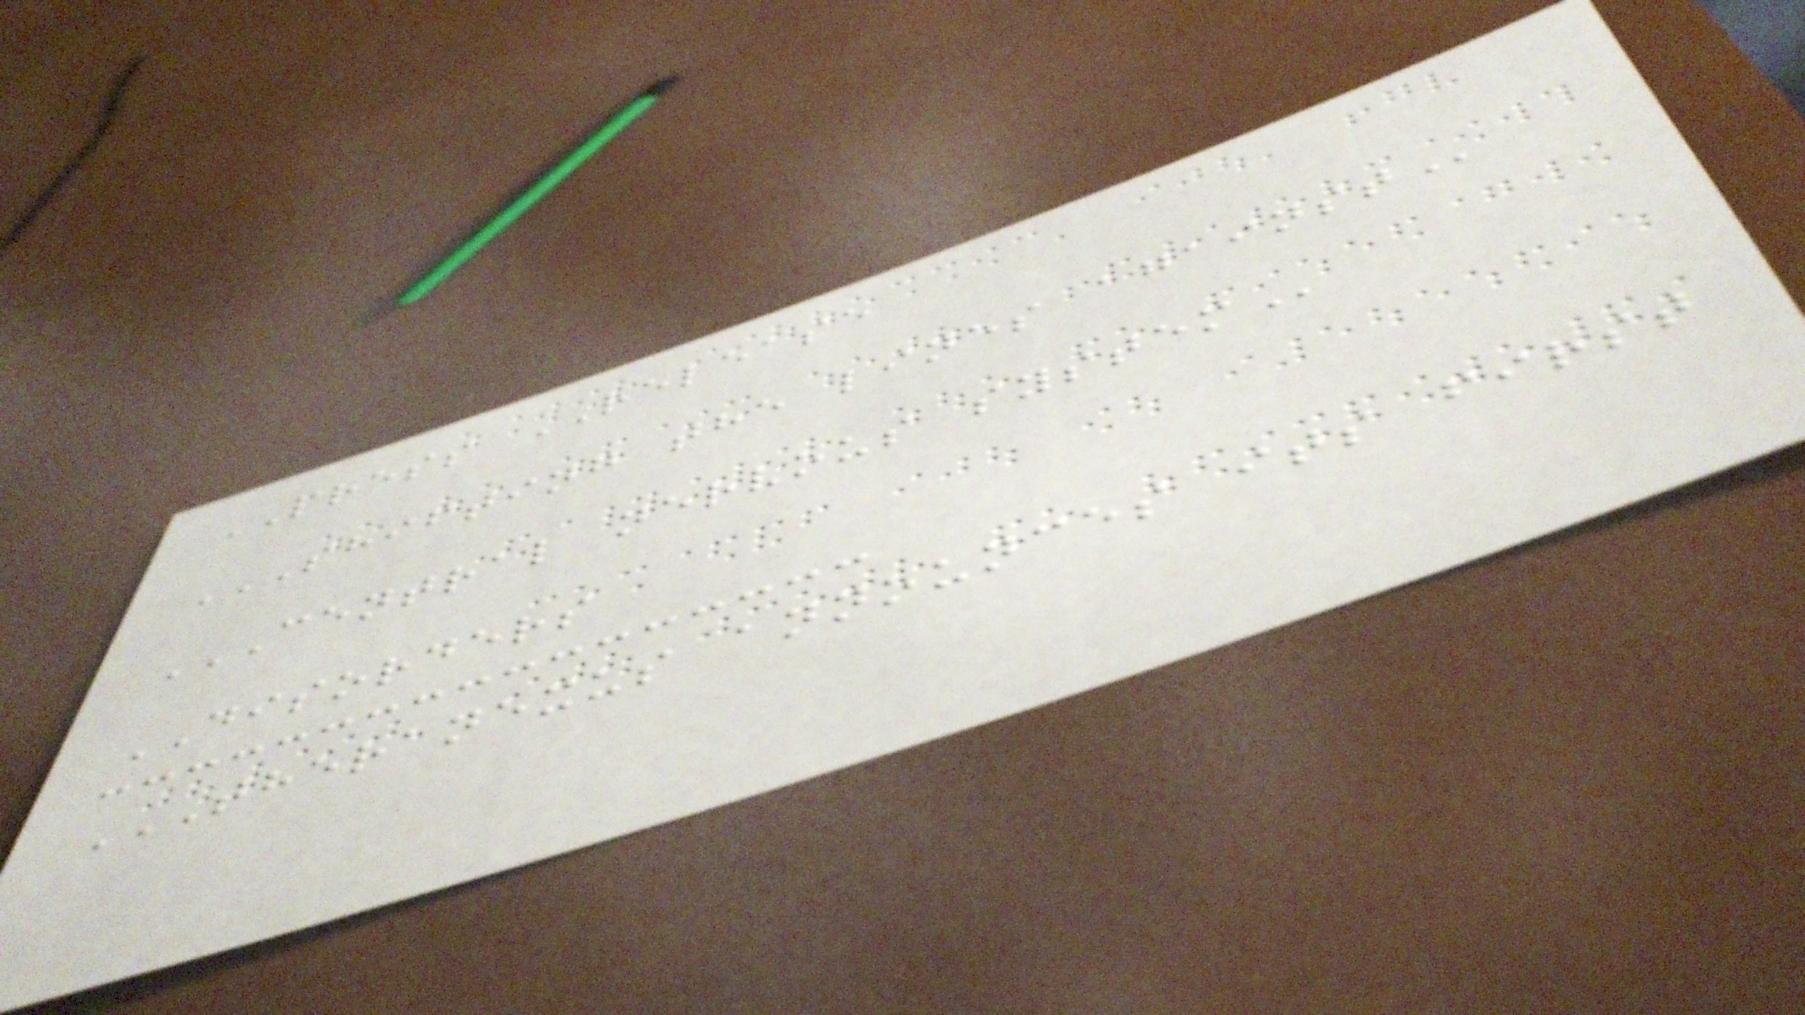PRESS RELEASE
SHIFTING THE LINES AGAINST
CENTRAL NERVOUS SYSTEM
DISORDERS
THERANEXUS ANNOUNCES ITS FIRST
